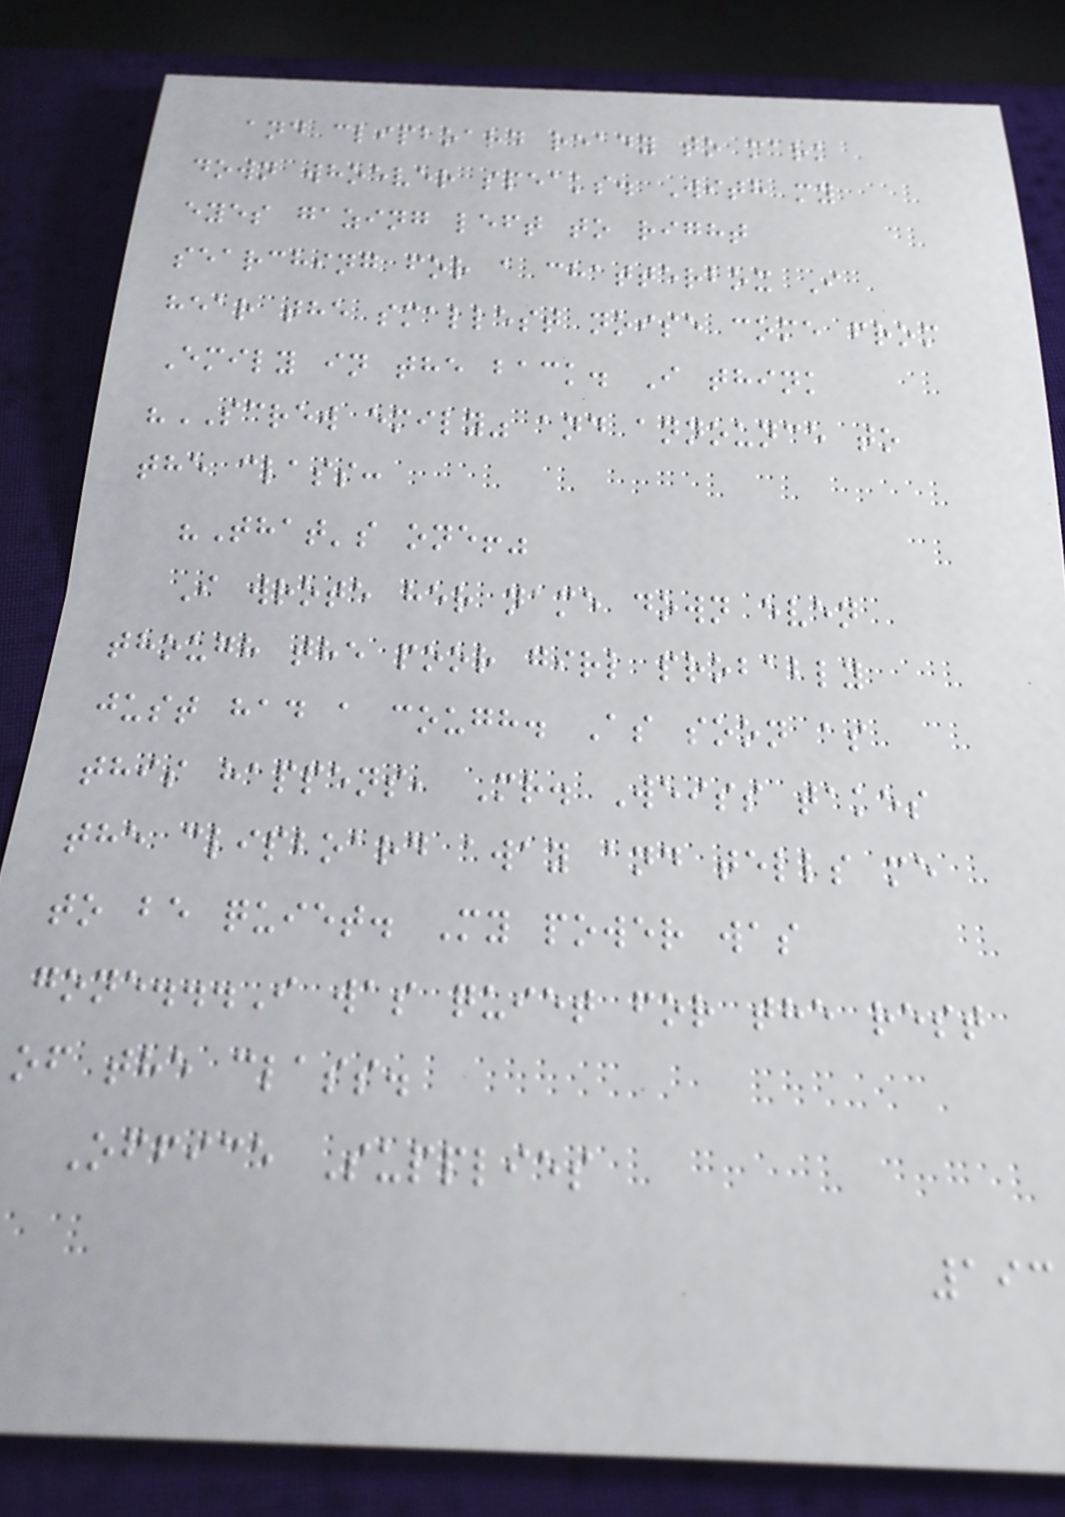and clipboard ready to mark
down whoever speaks. With my
eyes gazing left to right
searching for a chatterbox I
hear the smallest noise come from
Emily in the back. I think
"SCREW emily" and announce to
the class:
"That's one!"
I wrote her name down even
though the poor girl probably
just had a cough. As soon as
this happens, Mr. Weiss takes
the clipboard away and tells me
to be quiet. My power was
gone...I was quiet for the rest
of the class.
Office Supplies
193
